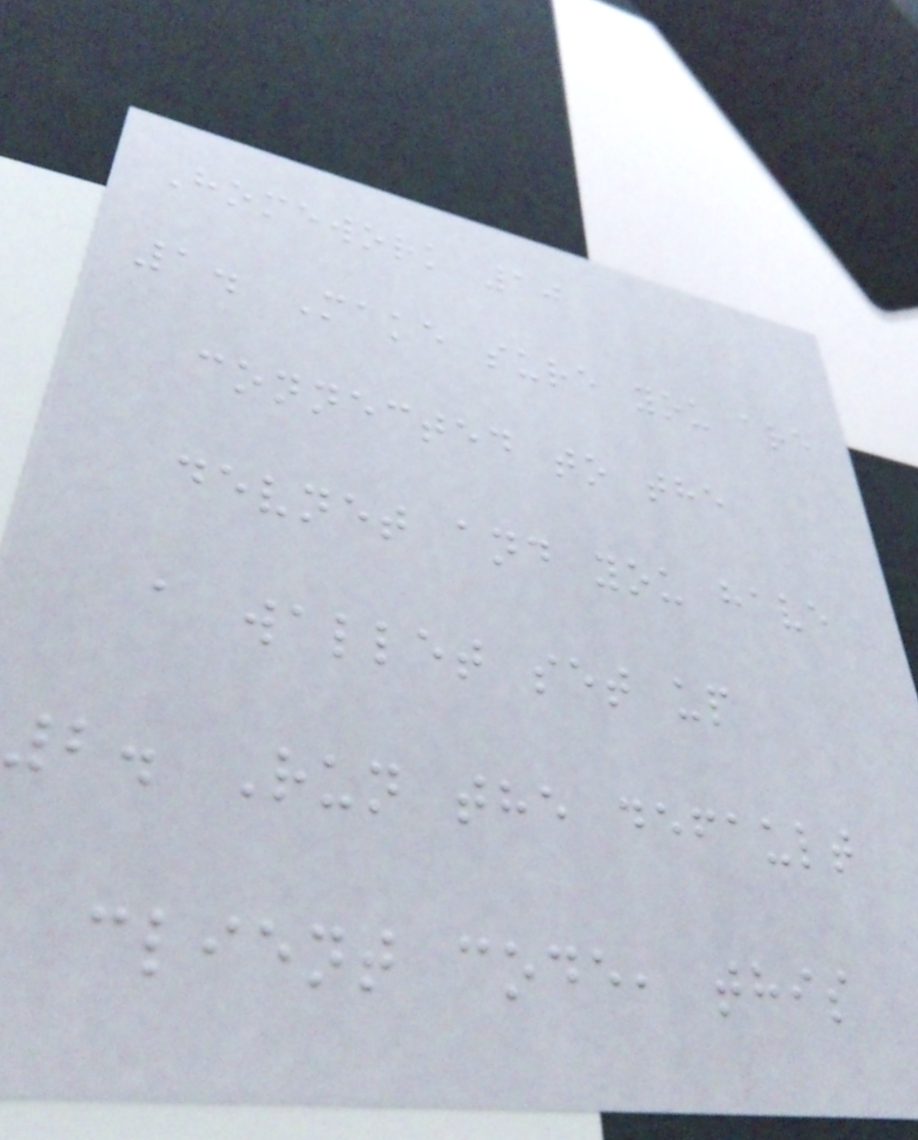Homework 10
1. Make sure you are
connected to the
devnet and you have
a wallet set up
2. Run the default
client code, this
